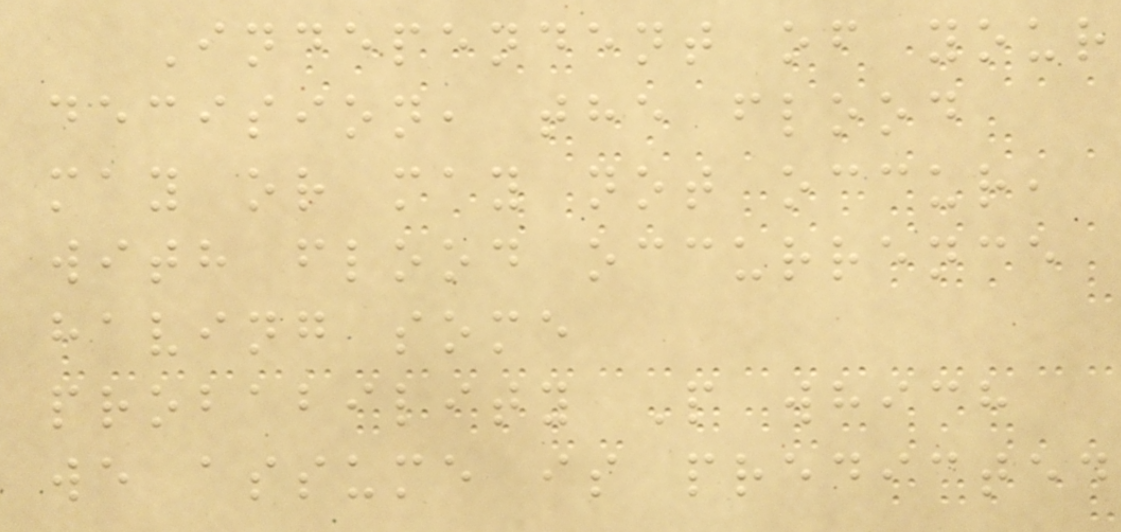Independent of your
decision, the flood
may or may not occur,
with flood occurrence
having some
probability P which
we assume is predicted
